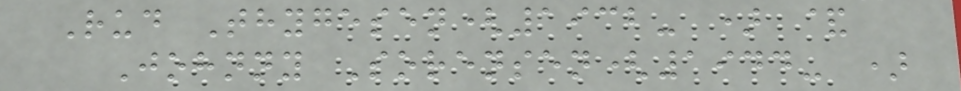Rud Thygesen(1932- ) &
Johnny Sorensen(1944- )
